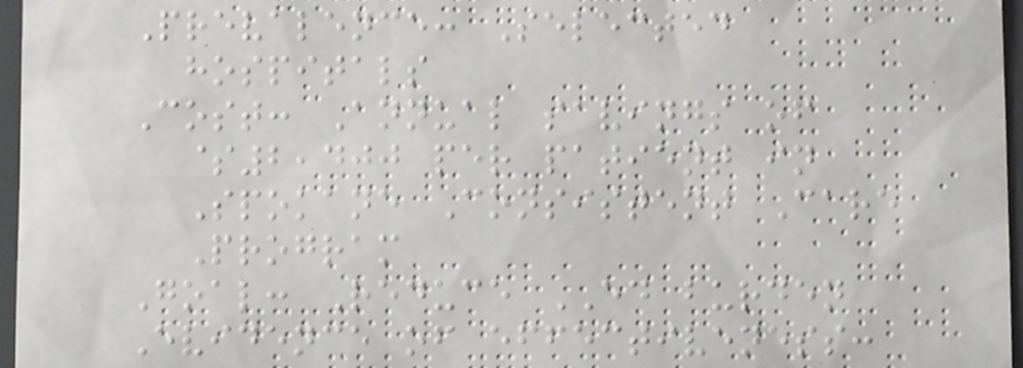Prevalence: Selected
hospitals
Cost: Annual savings of
$2,400 per patient in
Spokane Consistent Care
Program
Goal: Reduce ED burden
Evidence of effectiveness:
